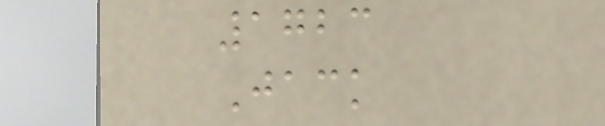1723
Jack
